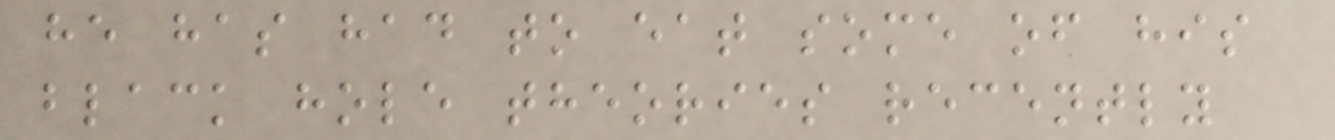he has had to eat some of his
black hole theories recently
